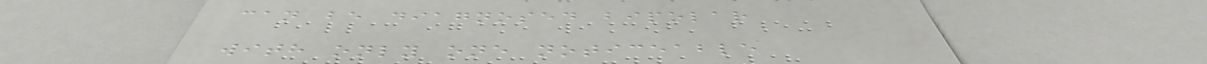can be diagnosed bipolar
with only one noticeable
